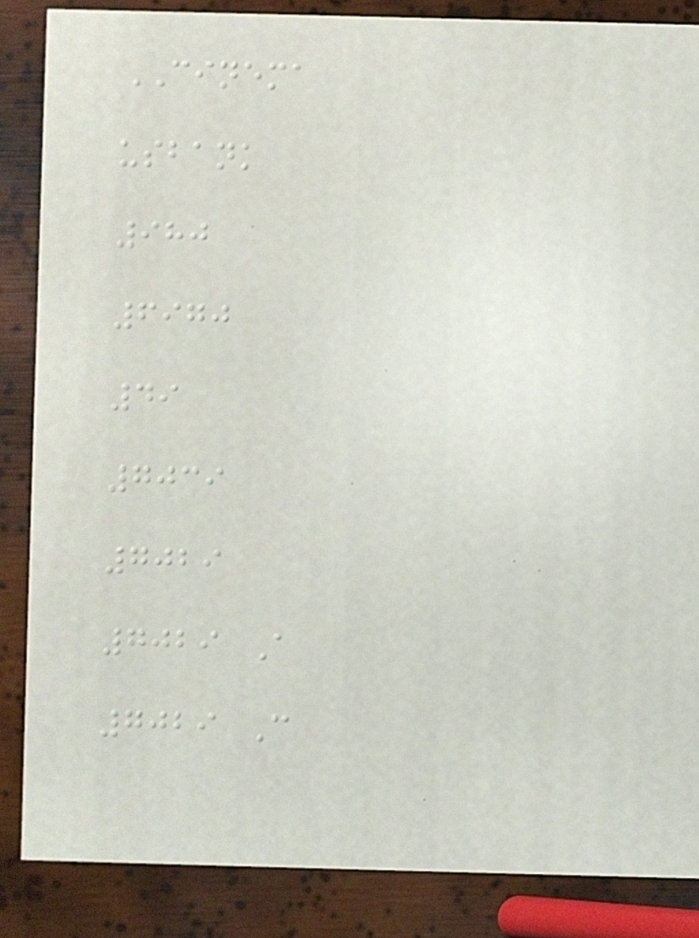CINEMA
usbank
980
6970
49
7039
7029
7029 A
7029 C
